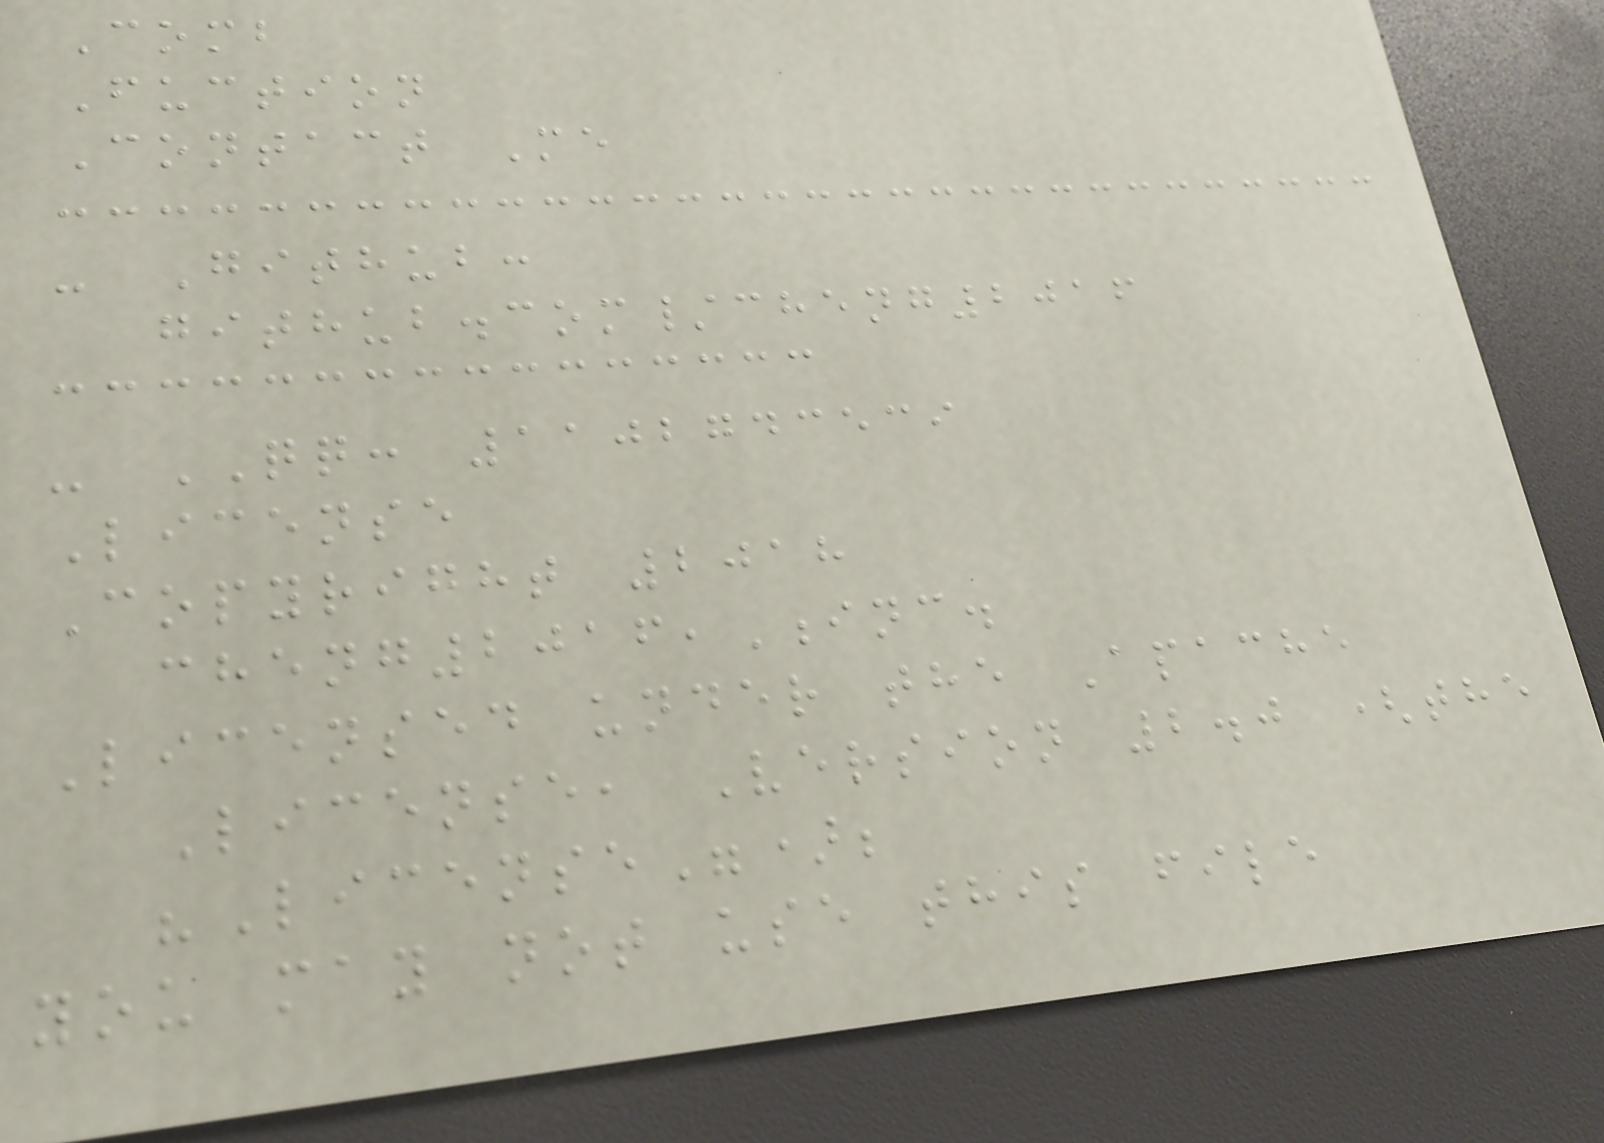Comb
Fuction
Contact Me
- Github:
github.com/cheng2016
- QQ: 1102743539
License
Copyright 2018
cheng2016,Inc.
Licensed under the Apache
License, Version 2.0 (the
"License");
you may not use this file
